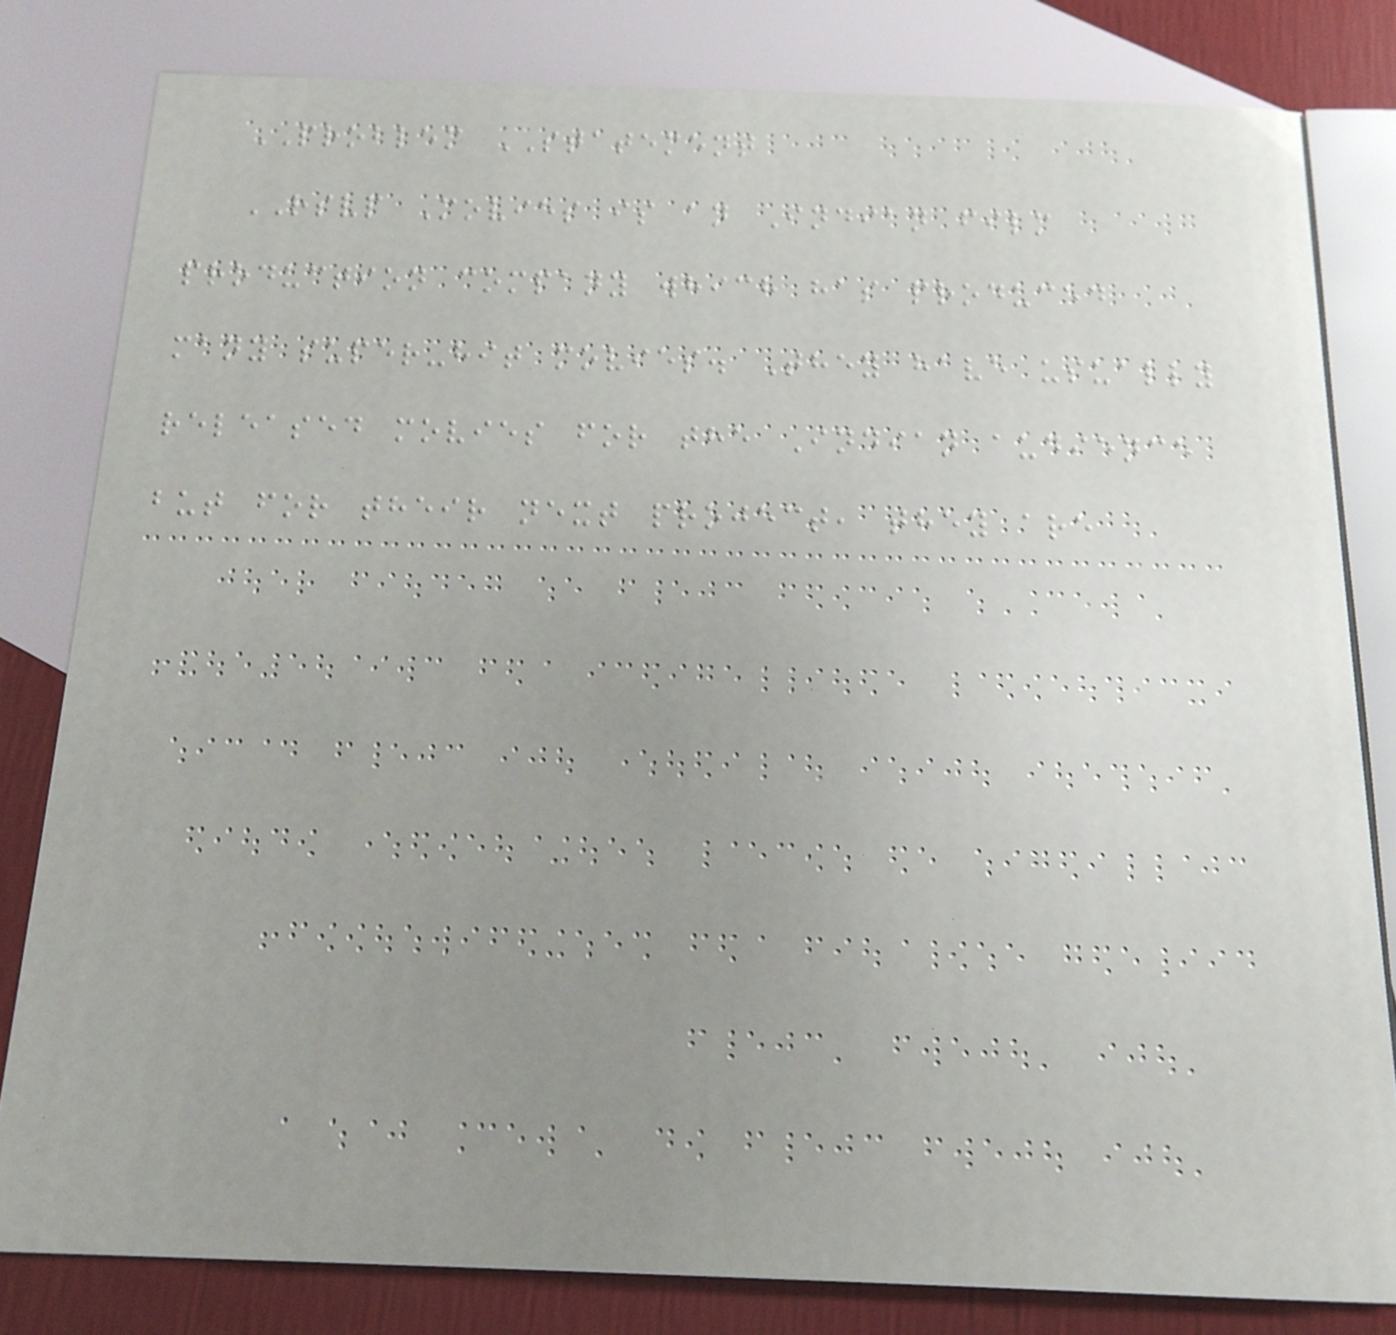PROBLEM STATEMENT
RSVP Movies is an Indian film
production company which has produced
many super-hit movies. They have usually
released movies for the Indian audience
but for their next project, they are
